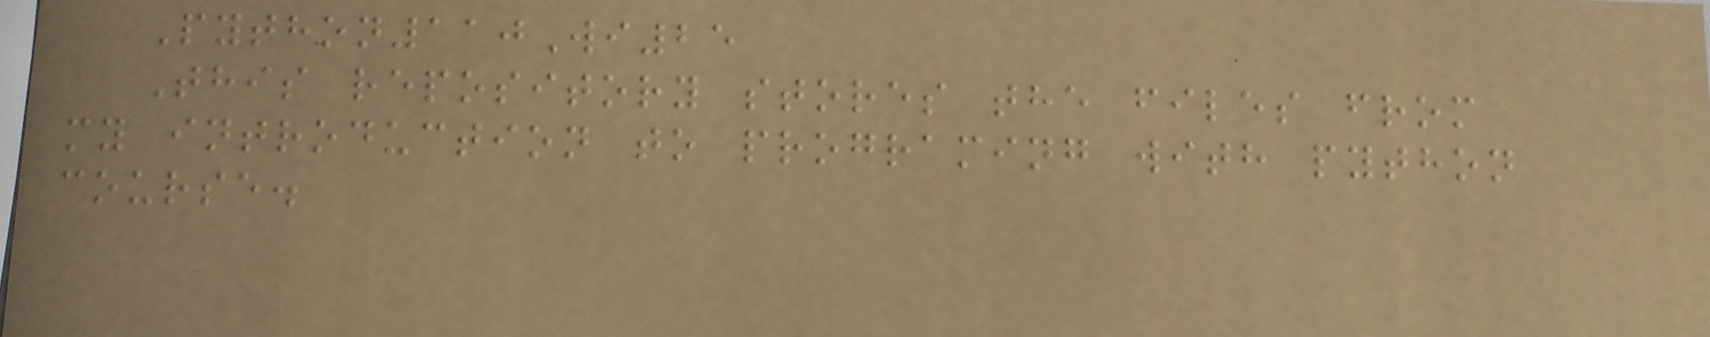Python110Wi25
This repository stores the files from
my introduction to programing with python
course.
